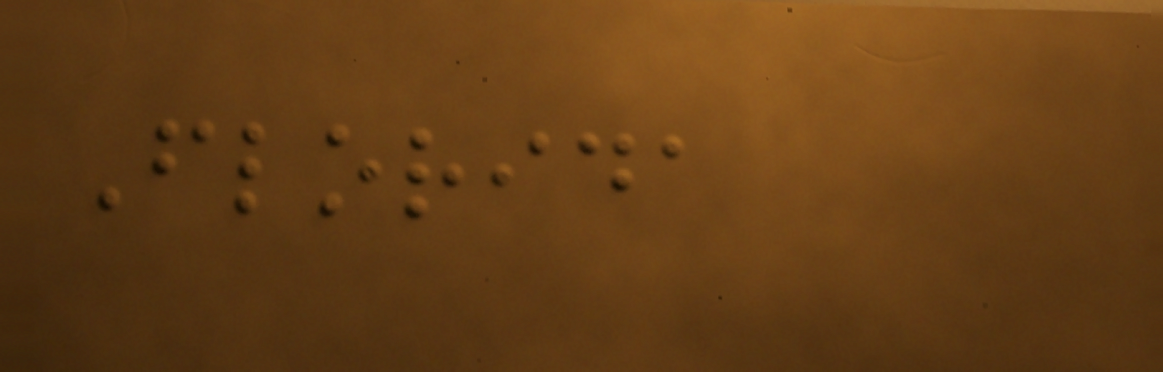Florida
